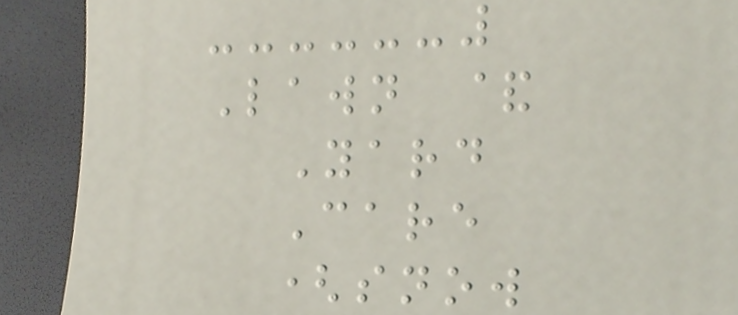Lawn &
Yard
Care
(snow
